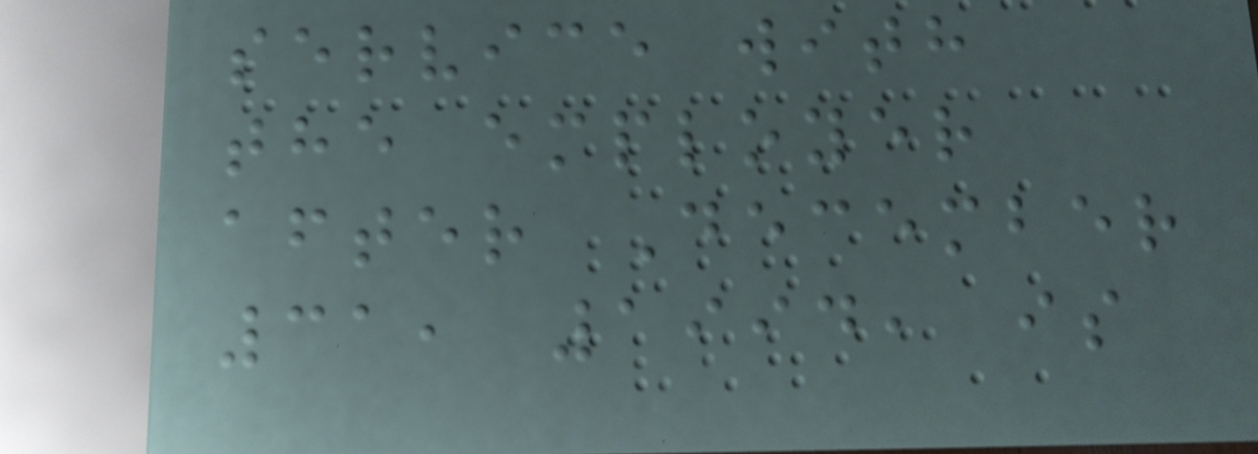service with
the employer
after December
31, 1994, is
